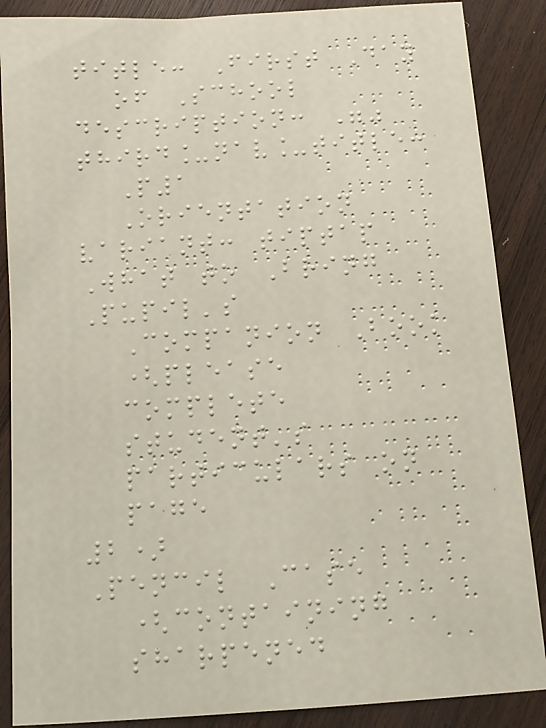title: First Day
of School
description: ""
third_nav_title:
P1
Orientation
variant: tiptap
What to Bring
Pupil's
Companion Book
(please
complete
student's
particulars on
page
2)
Pencil Case
(containing
sharpened
